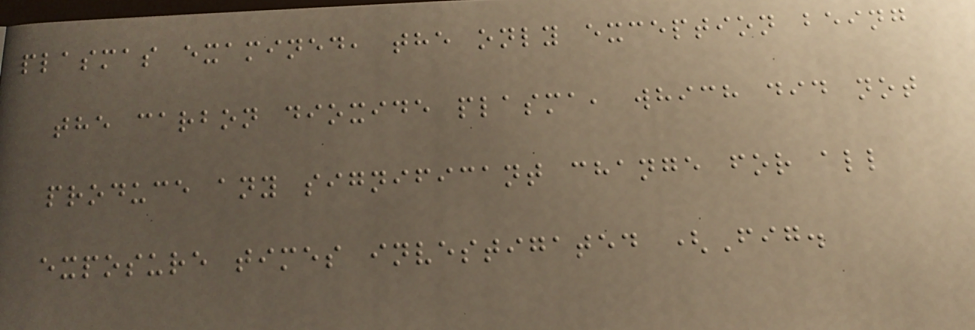plasmas examined, the only exception being
the carbon dioxide plasma, which did not
produce any significant change for all
exposure times investigated (Fig.
